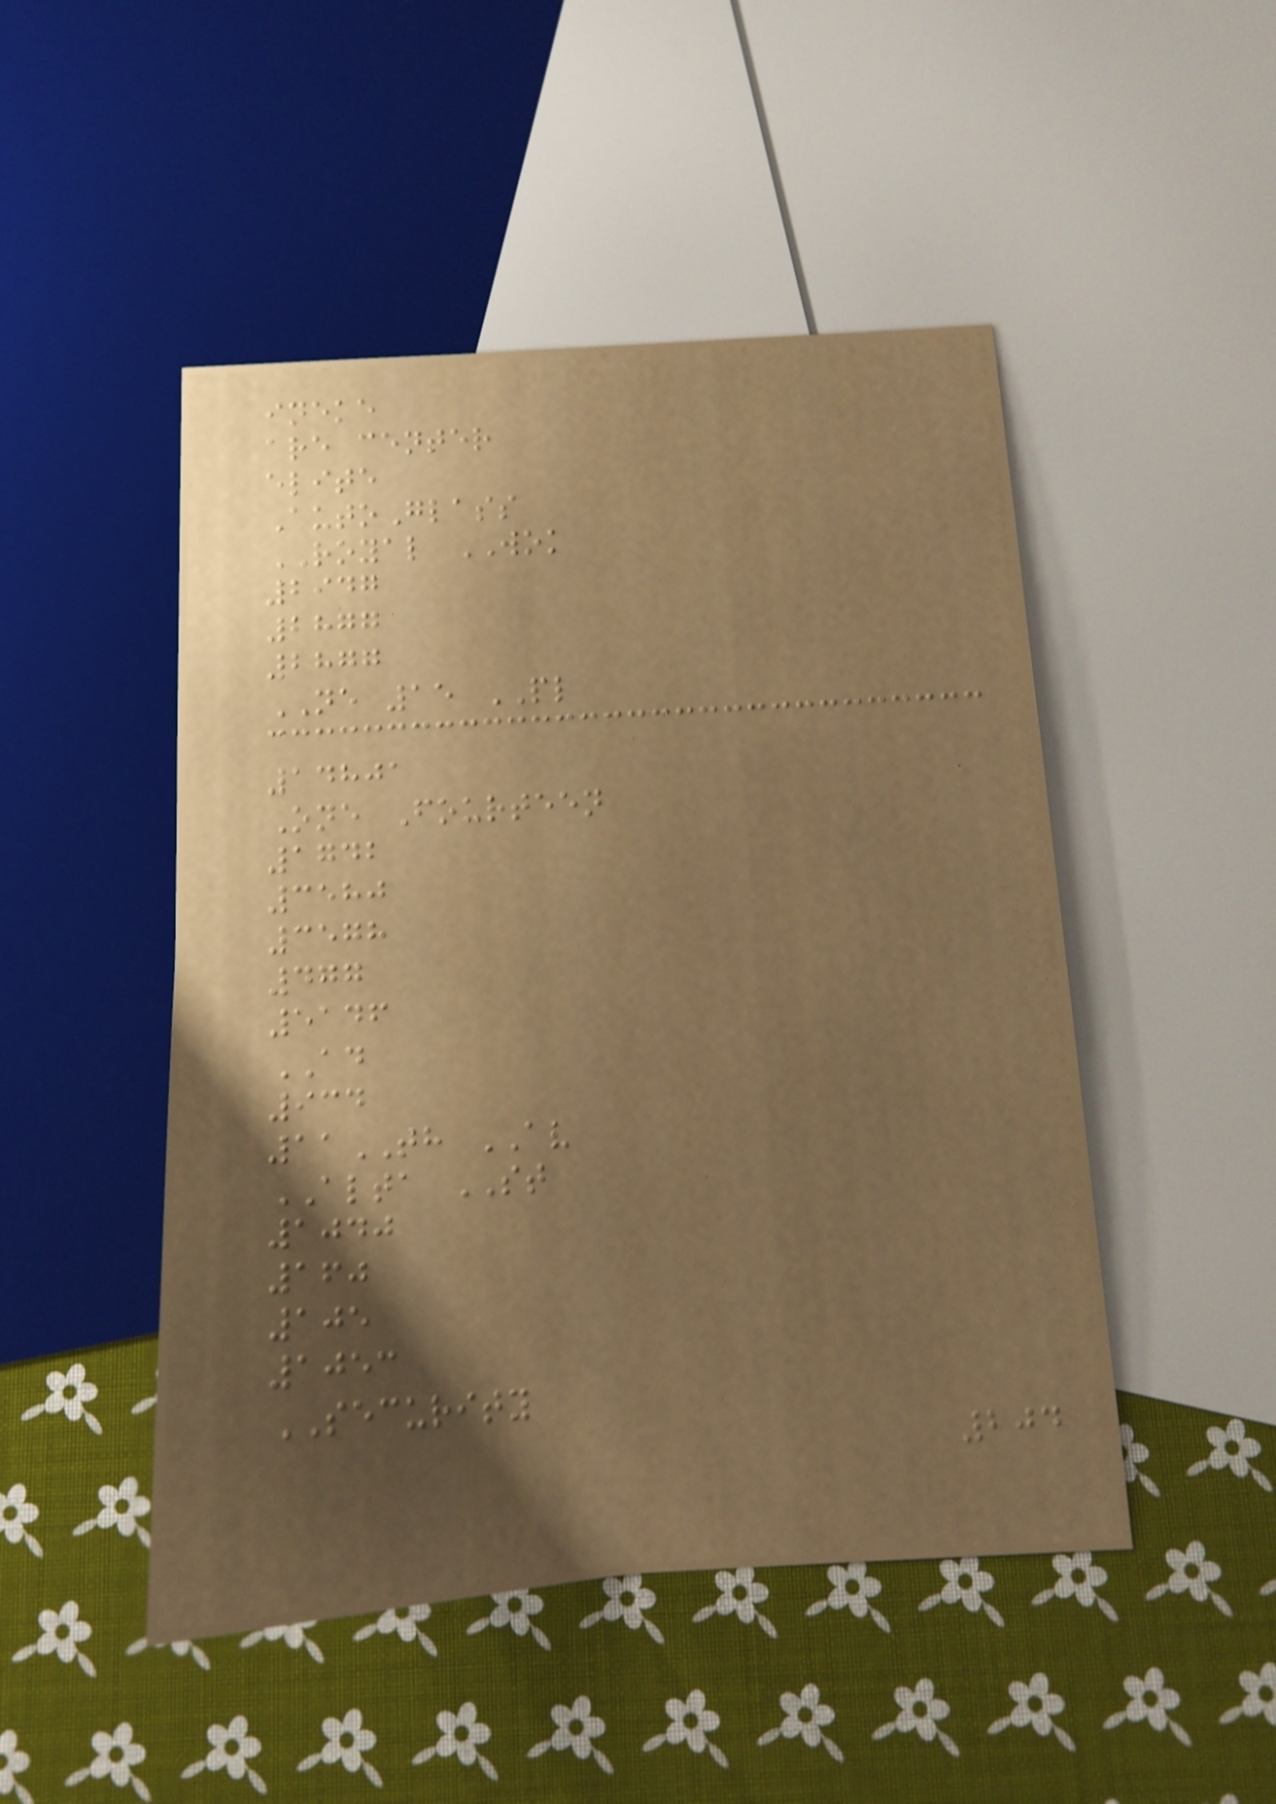ineke
are center
elite
AutoGlass
ROYAL WOK
2947
2877
2877
NE 15 PL
14801
One Fourteen
1742
3580
3578
477
5146
AD
934
11TH AV
ALTA ST
1040
160
105
1053
SECURITY
204
